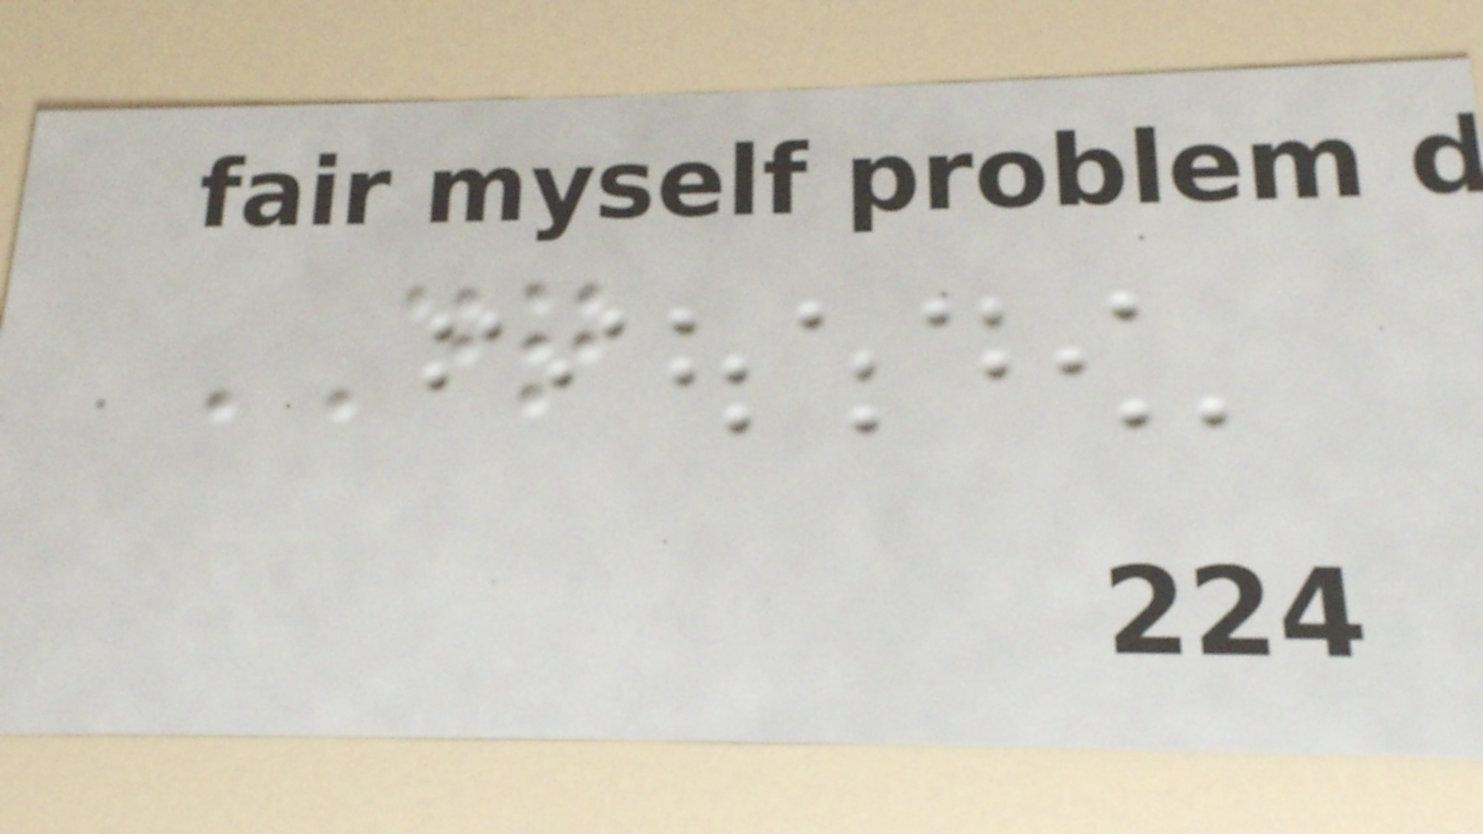DQ
